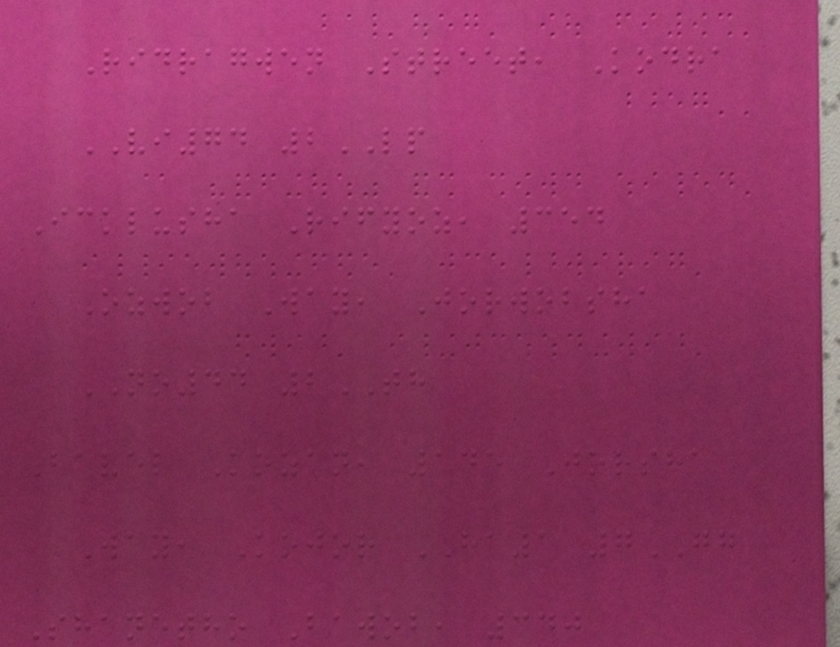Ridragwen Street, Kodra
VI74 2LP
Icklusha Rifyoz, 354
Ozwob Way, Jorwobsha
NO44 2TH
Bavel Kozan, 145 Jorsha
Way, Kojor HA1 7GG
Shanetho Bawob, 340
